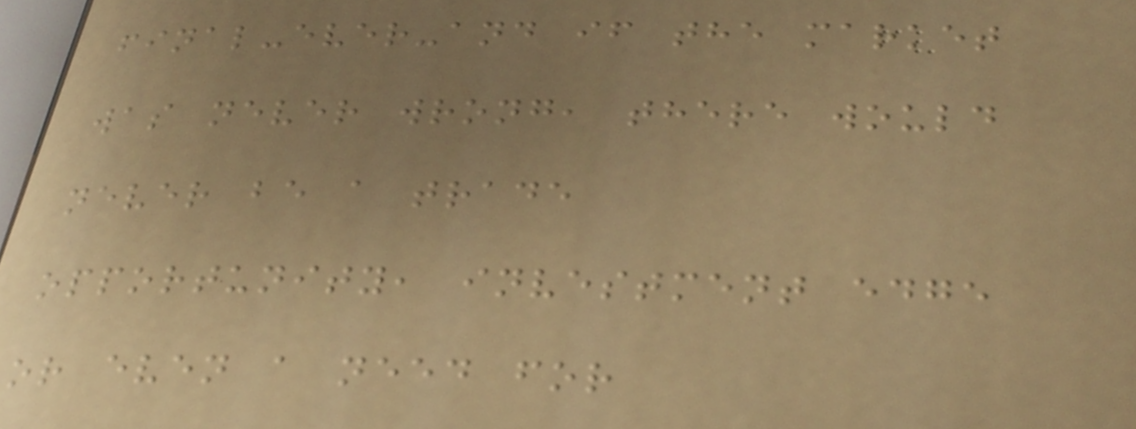final-ever-and if the market
was never wrong, there would
never be a trade
opportunity, investment edge
or even a need for
